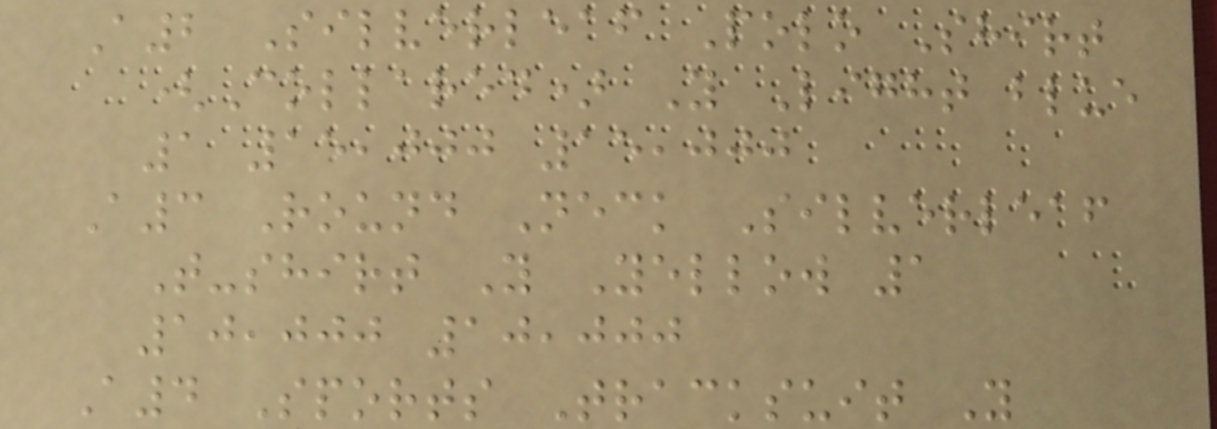A2 Silverleaf Polo Shirt
(Collared) Y Light blue
1 15,000 15,000
A3 Round Neck Silverleaf
T-shirt Y Yellow 1
10,000 10,000
A4 Sports Tracksuit Y
